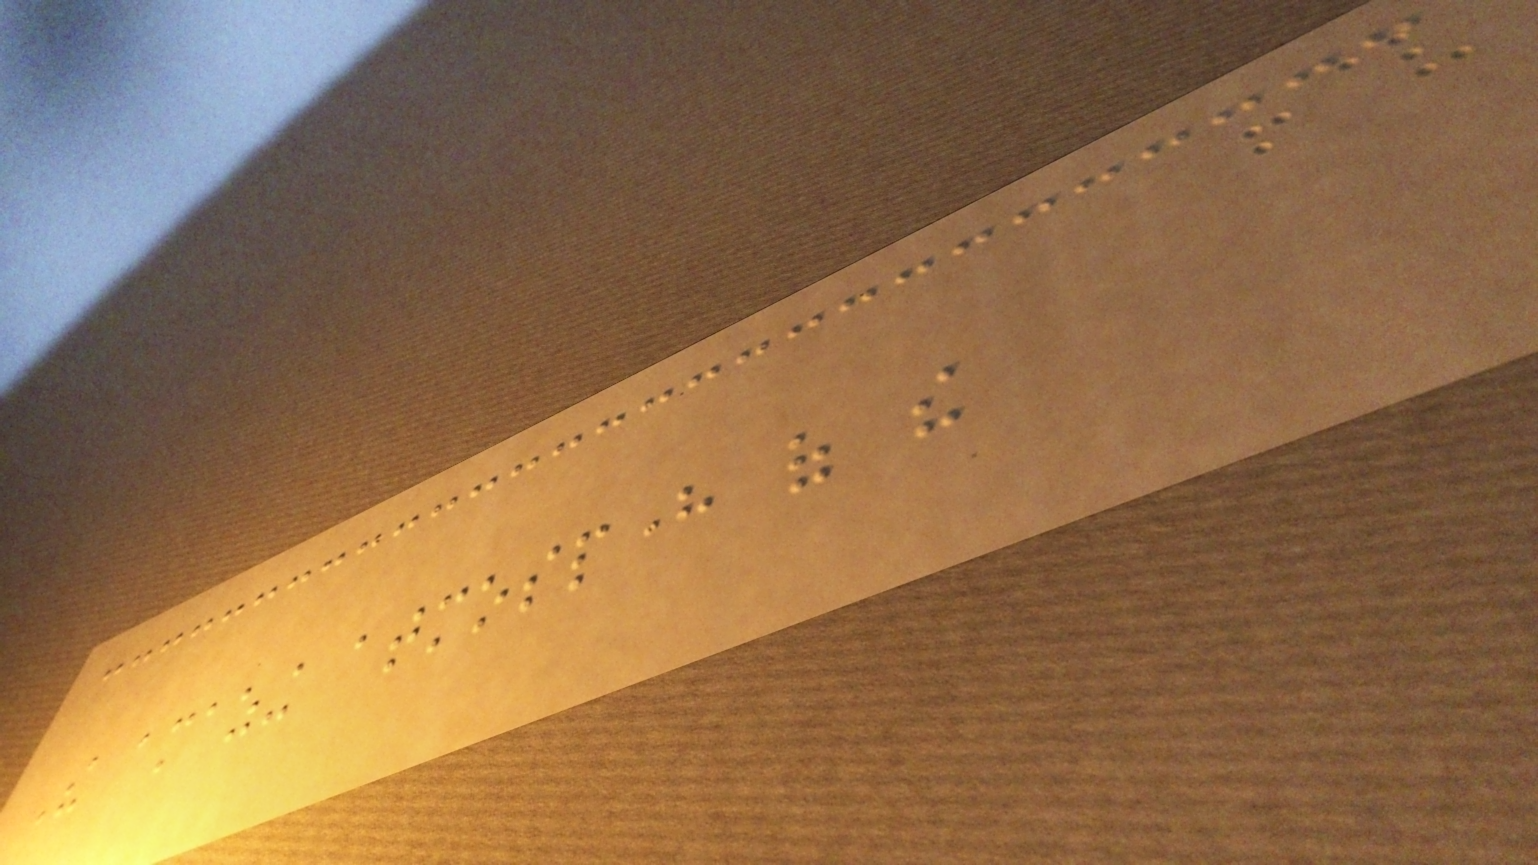The amazing atmosphere of the
